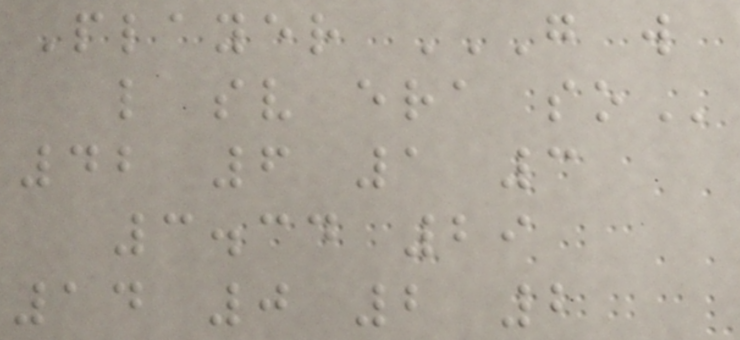Player G W
L SV ERA SO
42 6 1 3
3.34 29
14 0 2 2
